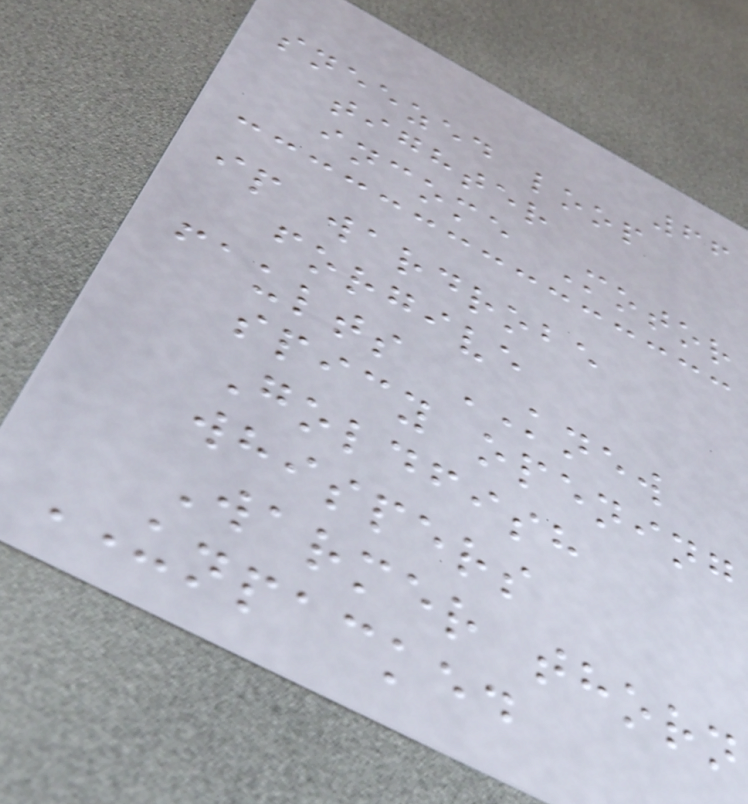66
sneezed loop
tighter
income Motor
ip wardrobe
forgive
faults KNEW
spicy opening
Goldfish
whispers
Warmer thorn
UNPACKED
